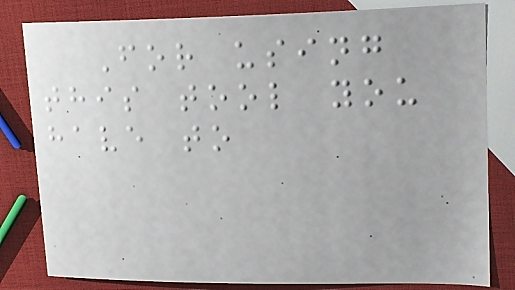For using
this tool you
have to
